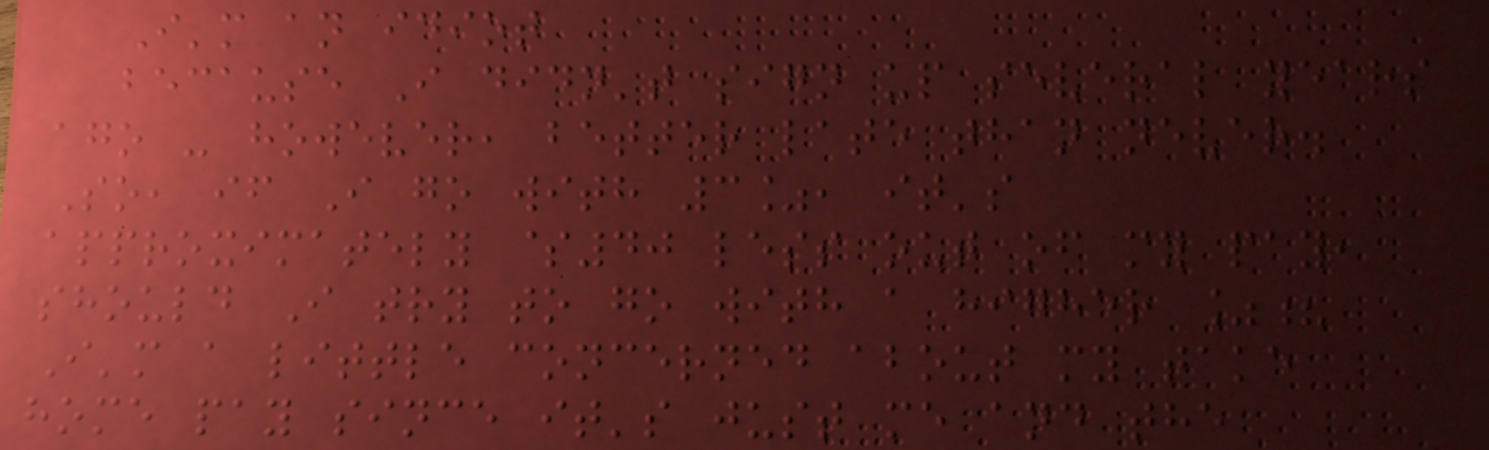I'm an idiot
because I didn't sign up several years
ago - however, better late than never.
So, if I go with 3%, it's
approximately $40 less out of my pay,
should I try to go with a higher %?
I'm a little concerned about my take
home pay since it's just me and the
